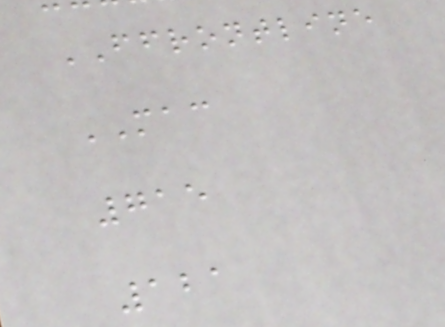FFRONTLINE
MAC
715
121
